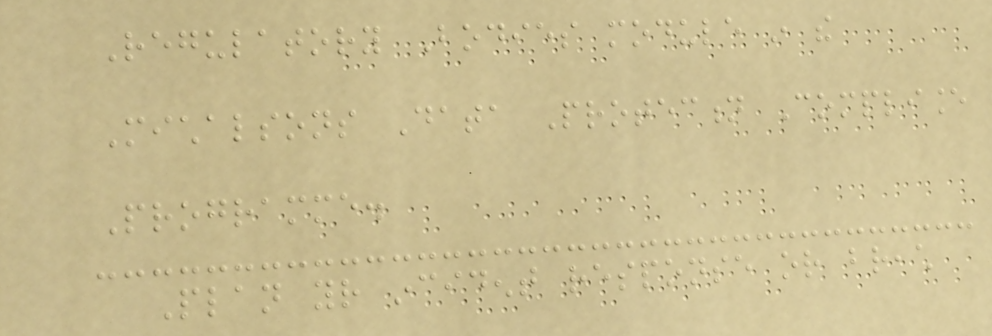Regulatory Bodies module in the
Michalsons Data Protection Compliance
Programme.
Plan your incident response or breach
